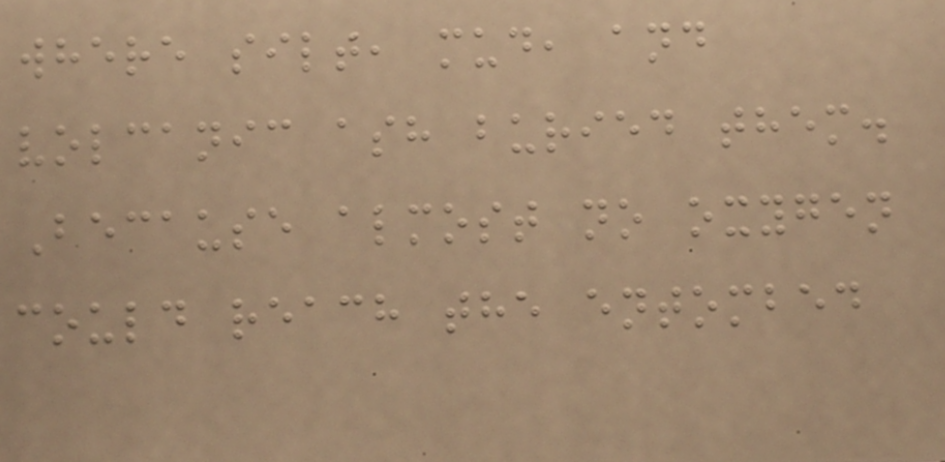where silt, mud, and
volcanic ash buried them.
Because almost no oxygen
could reach the entombed
